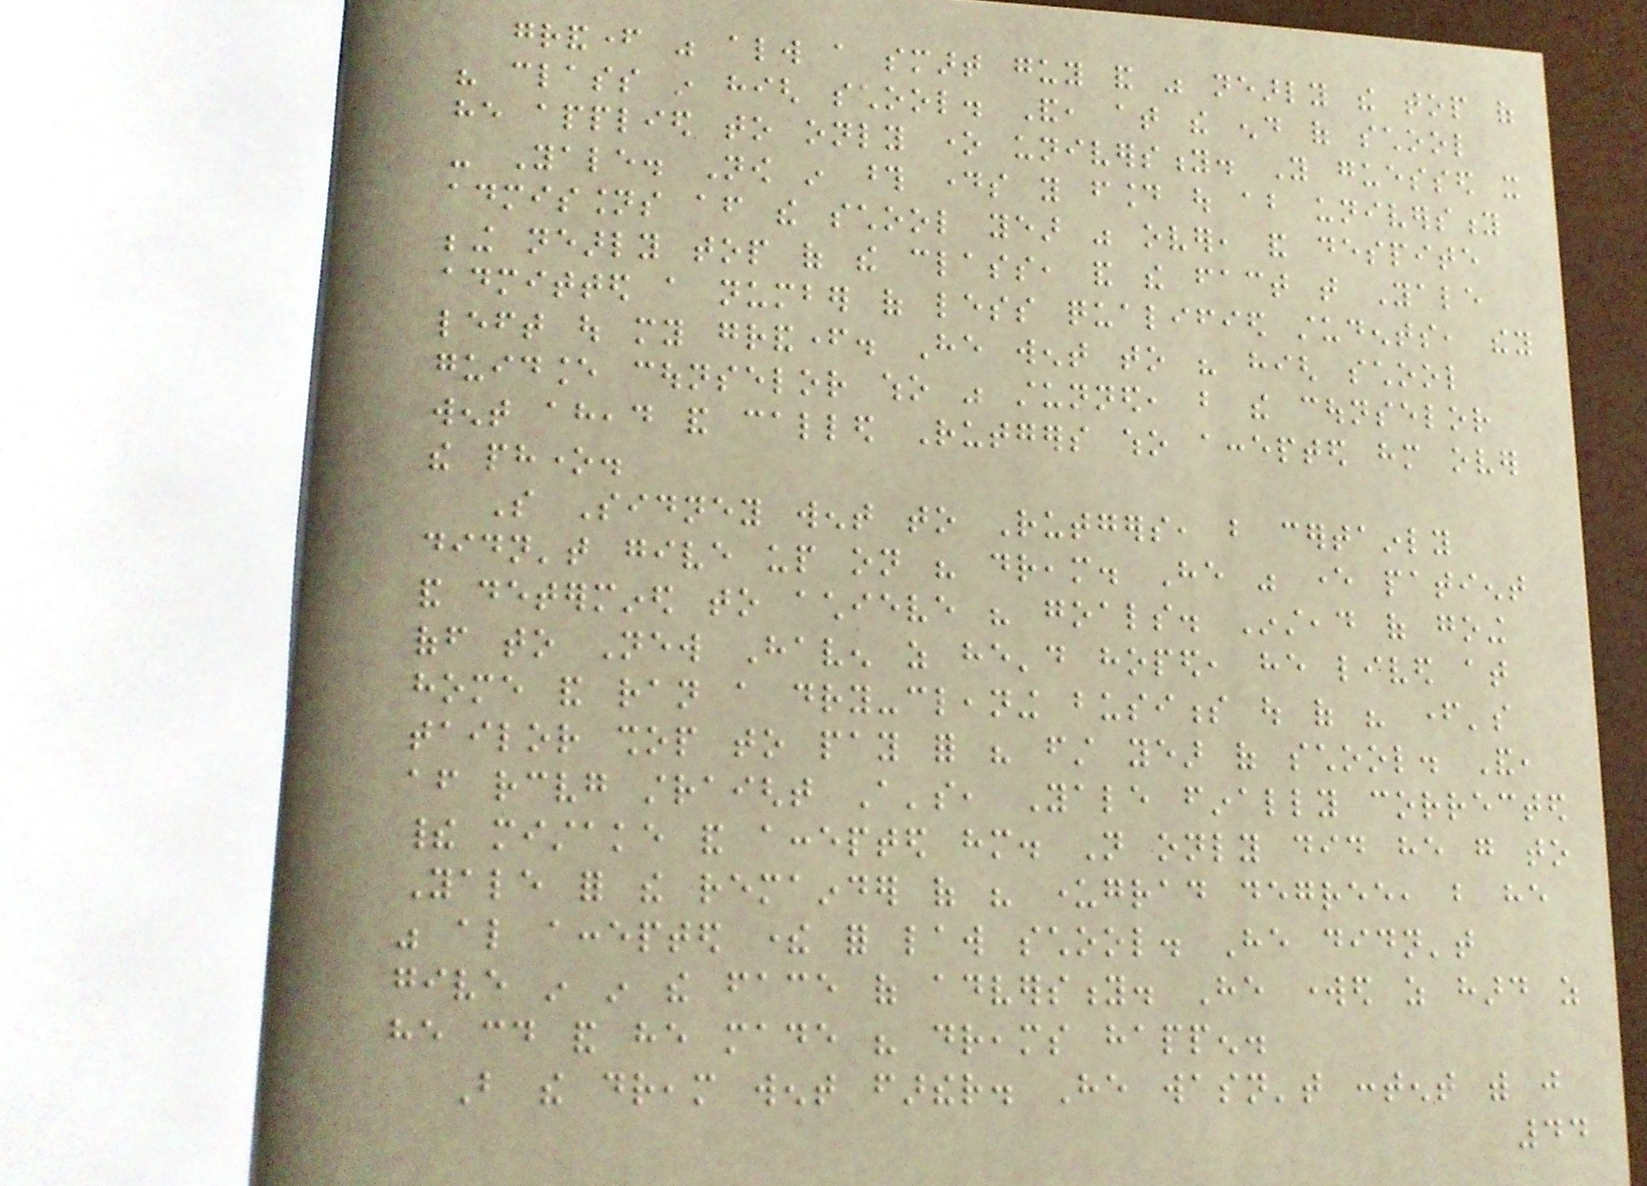grandfather was always a smart guy and was nearly the top of
his class in high school. And, at the end of school
he applied to only one university. You guessed it
- Yale. Now in those days you found out about university
admissions after the school year was over, and despite
being nearly top of the class, and the fact that Yale
admitted a number of less qualified students, they
left out my grandfather. He went to his high school
guidance counselor who was stunned, but the counselor
went ahead and called Rutgers who accepted him over
the phone.
So Sidney went to Rutgers, but certainly
didn't give up on his dream. He was ever patient
and determined to achieve his goals. Instead of going
off to New Haven as he'd hoped, he lived at
home and ran a dry-cleaning business out of his father's
tailor shop to pay for his first year of school. And,
after receiving straight A's, Yale finally corrected
their mistake and accepted him. Not only did he go to
Yale for the remainder of his undergrad degree, but he
was also accepted there for law school. He didn't
give in in the face of adversity. He worked as hard as
he could and he made his dreams happen.
But the dream went farther. He wasn't content with just
44
